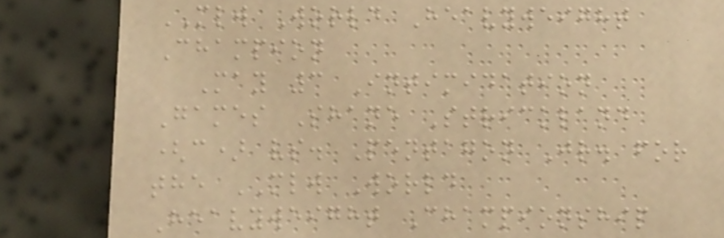MLW World Heavyweight
Champion
May 3 Intimidation
Games Shane Strickland
(c) vs. Pentagon Jr. for
the MLW World
Heavyweight Championship
